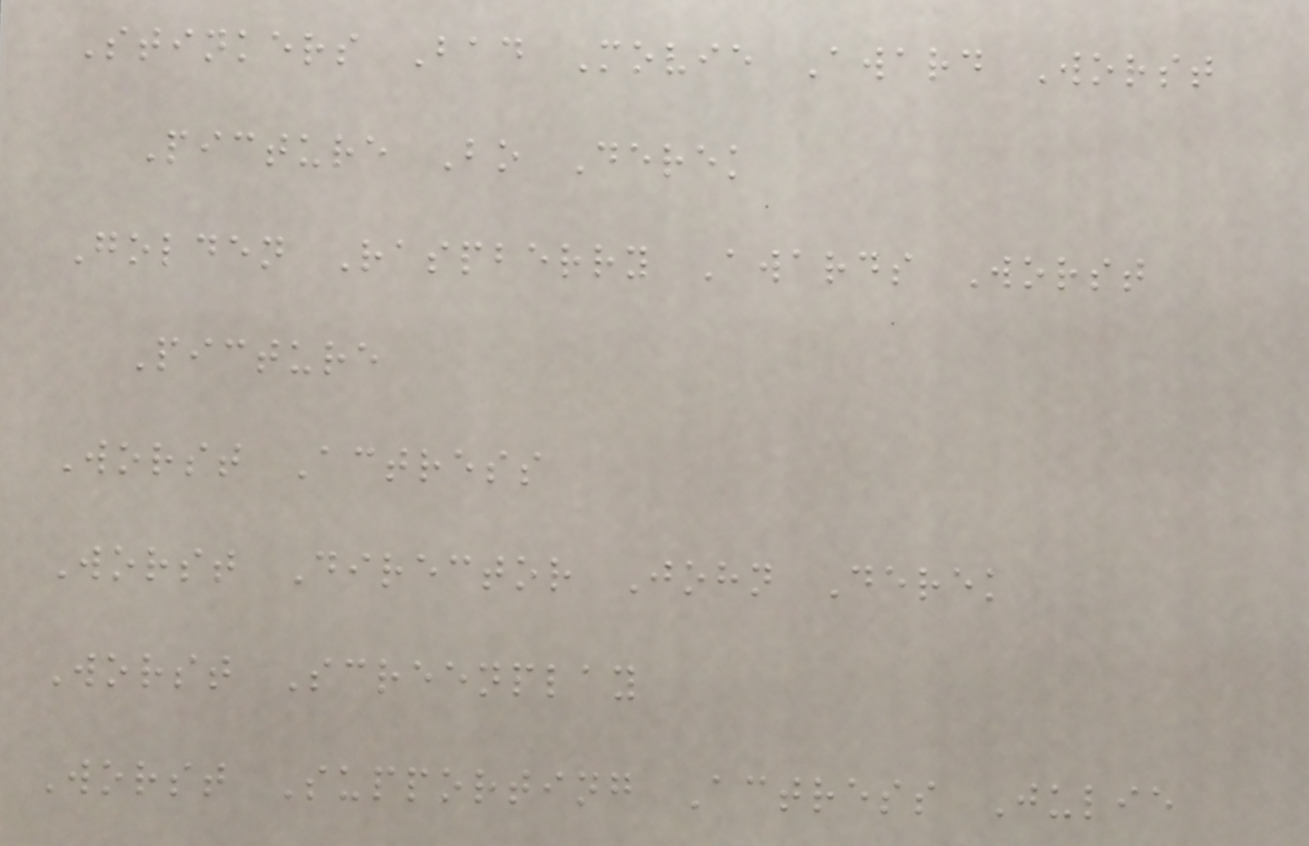Stinkers Bad Movie Award Worst
Picture Bo Derek
Golden Raspberry Awards Worst
Picture
Worst Actress
Worst Director John Derek
Worst Screenplay
Worst Supporting Actress Julie
